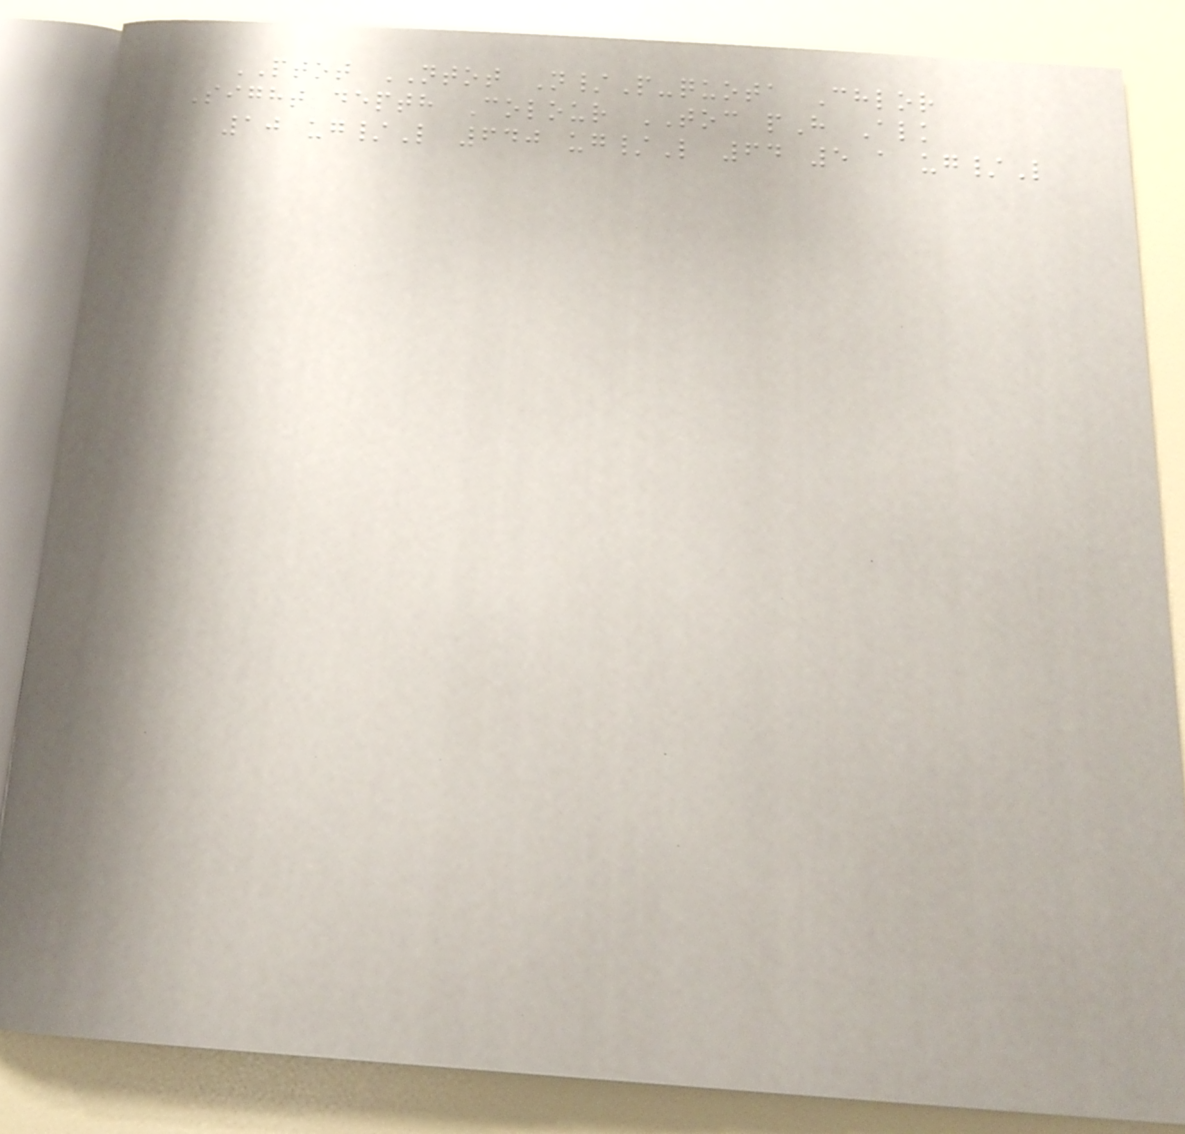PTOT NTOT N/P-quota Chlor
Sight depth Colour TOC pH Alk
10 ug/L 640 ug/L 64 5 a ug/L
